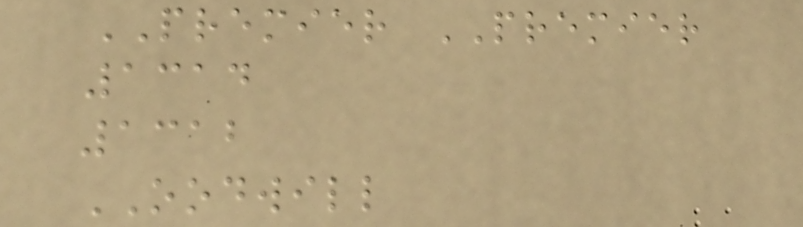PREMIER PREMIER
1314
1312
OODWILL
